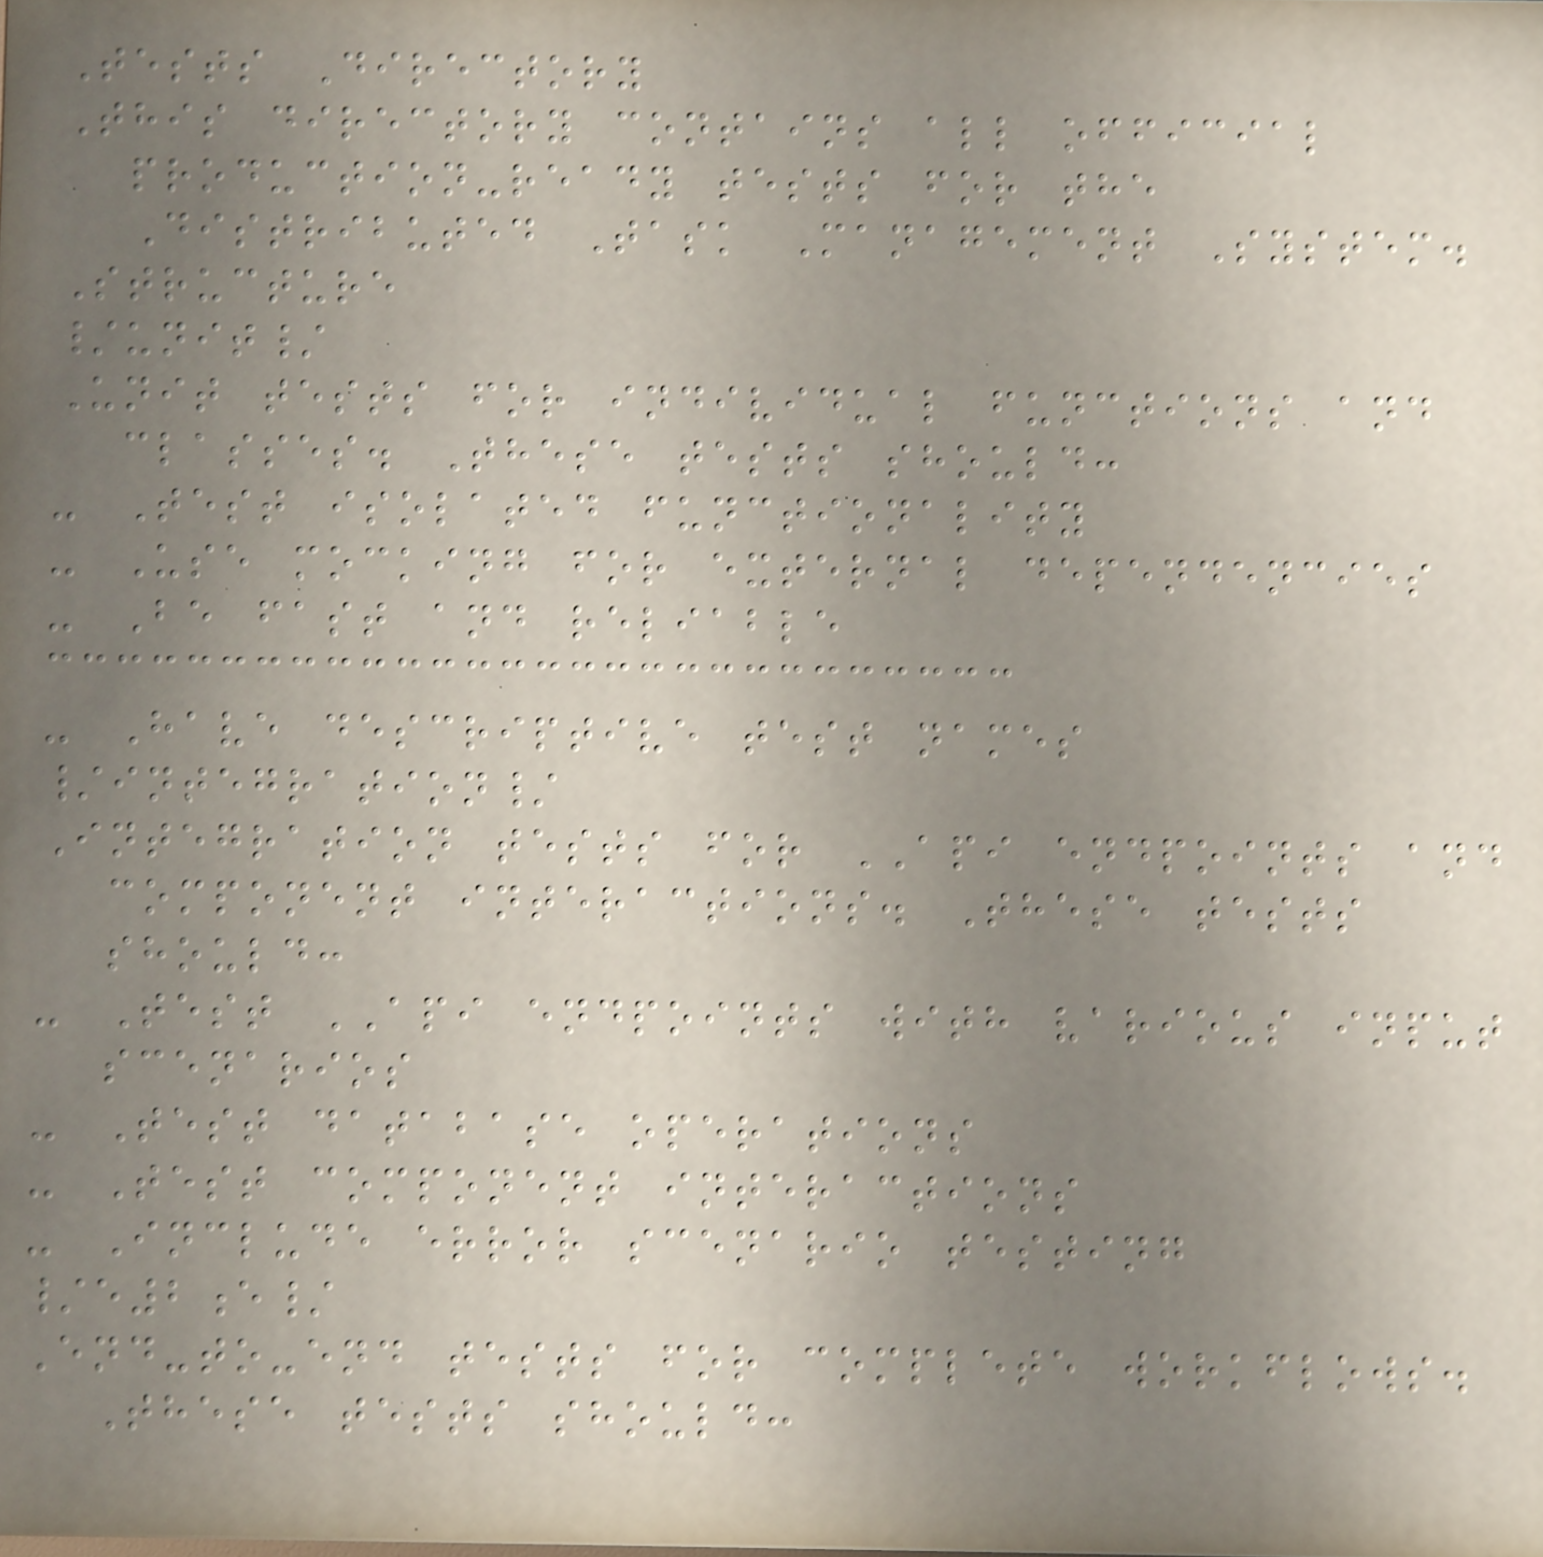Tests Directory
This directory contains all official
production-ready tests for the
Distributed Task Management System.
Structure
/unit/
Unit tests for individual functions and
classes. These tests should:
- Test isolated functionality
- Use mocking for external dependencies
- Be fast and reliable
- Have descriptive test names
/integration/
Integration tests for API endpoints and
component interactions. These tests
should:
- Test API endpoints with various input
scenarios
- Test database operations
- Test component interactions
- Include error scenario testing
/e2e/
End-to-end tests for complete workflows.
These tests should:
